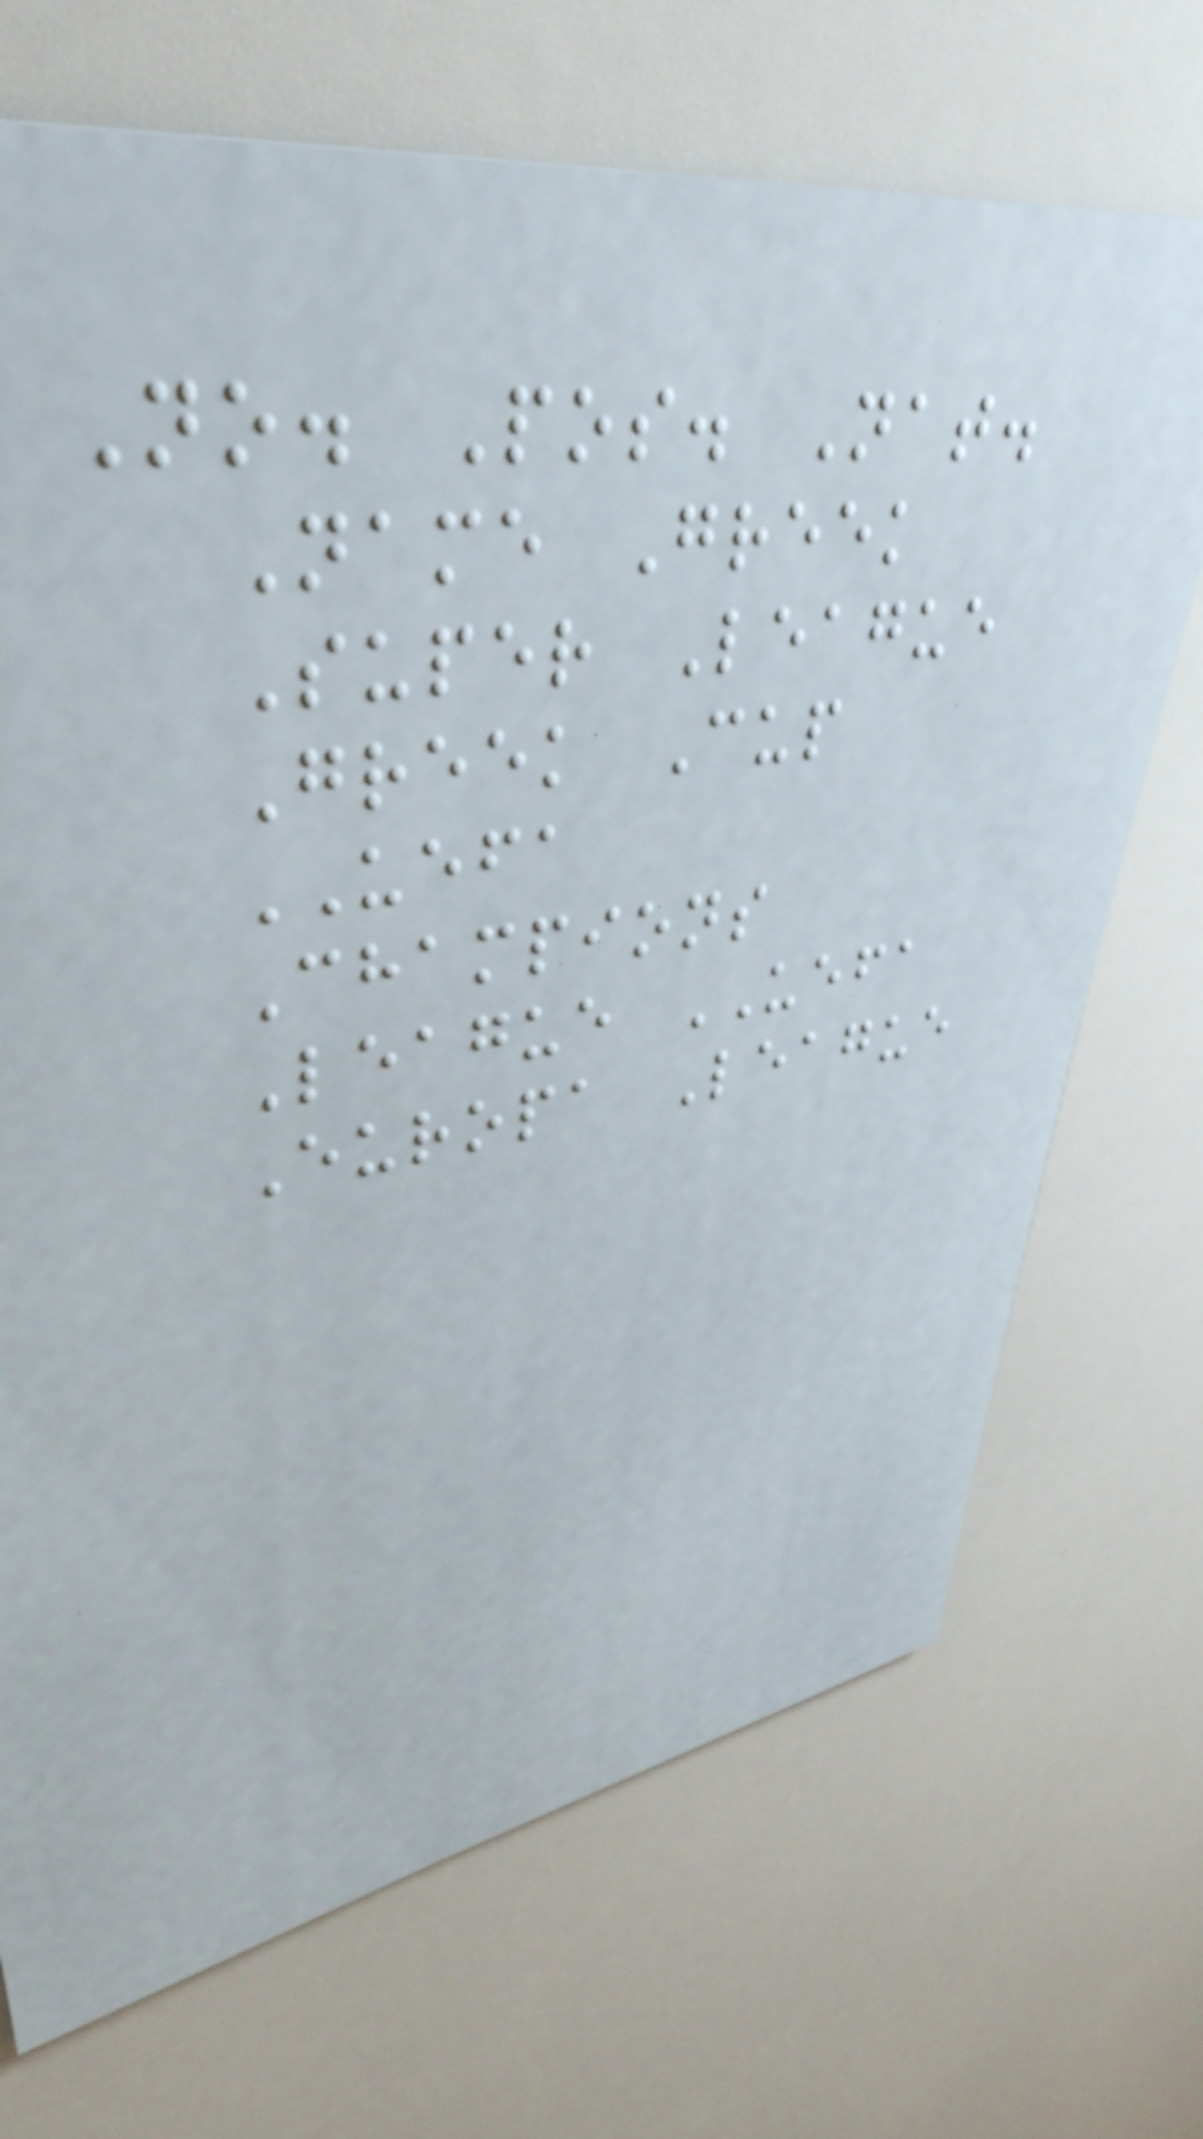No. Pos. Nat.
Name Greek
Super League
Greek Cup
UEFA
Champions
League UEFA
Europa League
